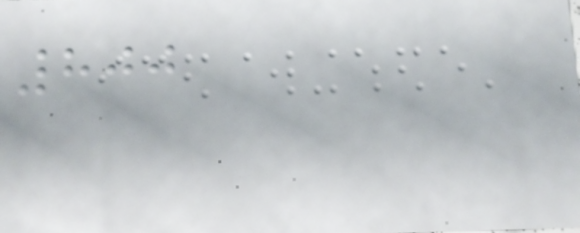800
